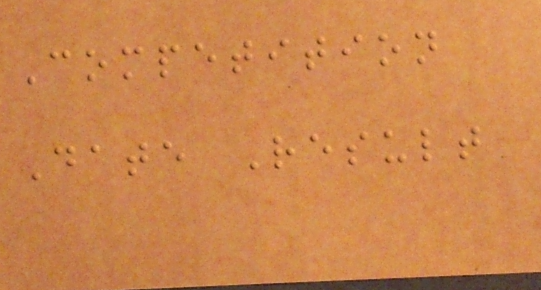Competition
Date Result
